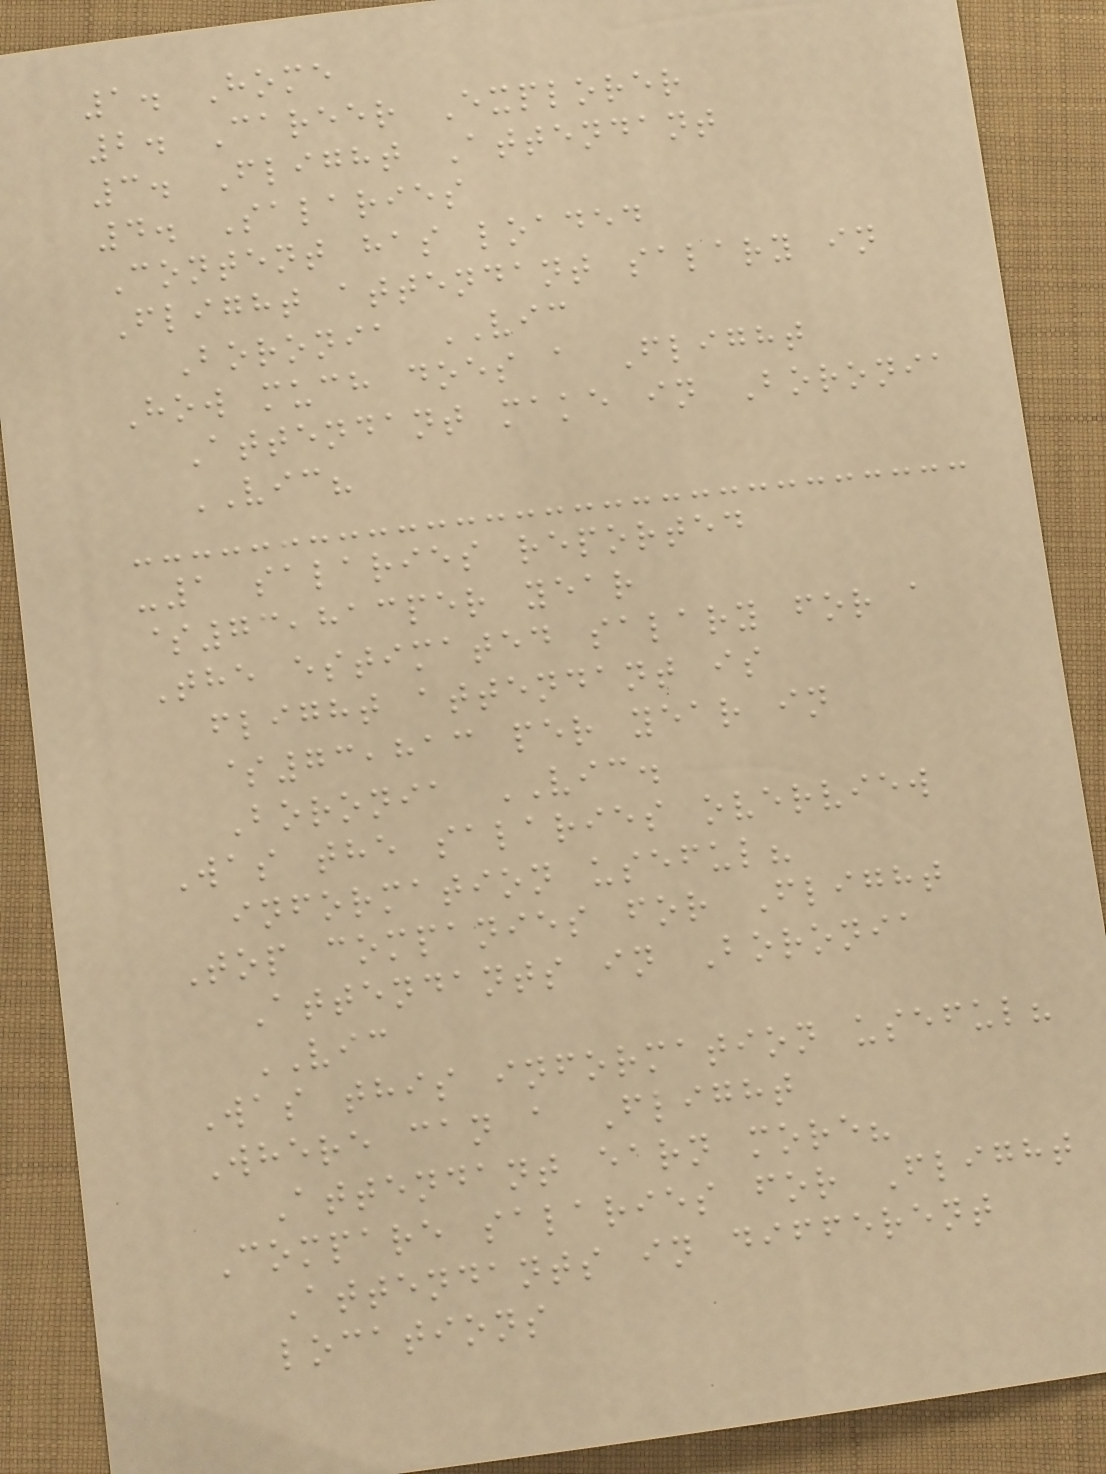1. Home
2. Career Explorer
3. Flight Attendant
4. Salaries
Content has loaded
Flight attendant salary in
Boronia VIC
How much does a Flight
Attendant make in Boronia
VIC?
-1 salaries reported
$73,813per year
The estimated salary for a
flight attendant is
$73,813 per year in
Boronia VIC.
Was the salaries overview
information useful?
Top companies for Flight
Attendants in Boronia
VIC
Was this information useful?
Where can a Flight
Attendant earn more?
Compare salaries for Flight
Attendants in different
locations
